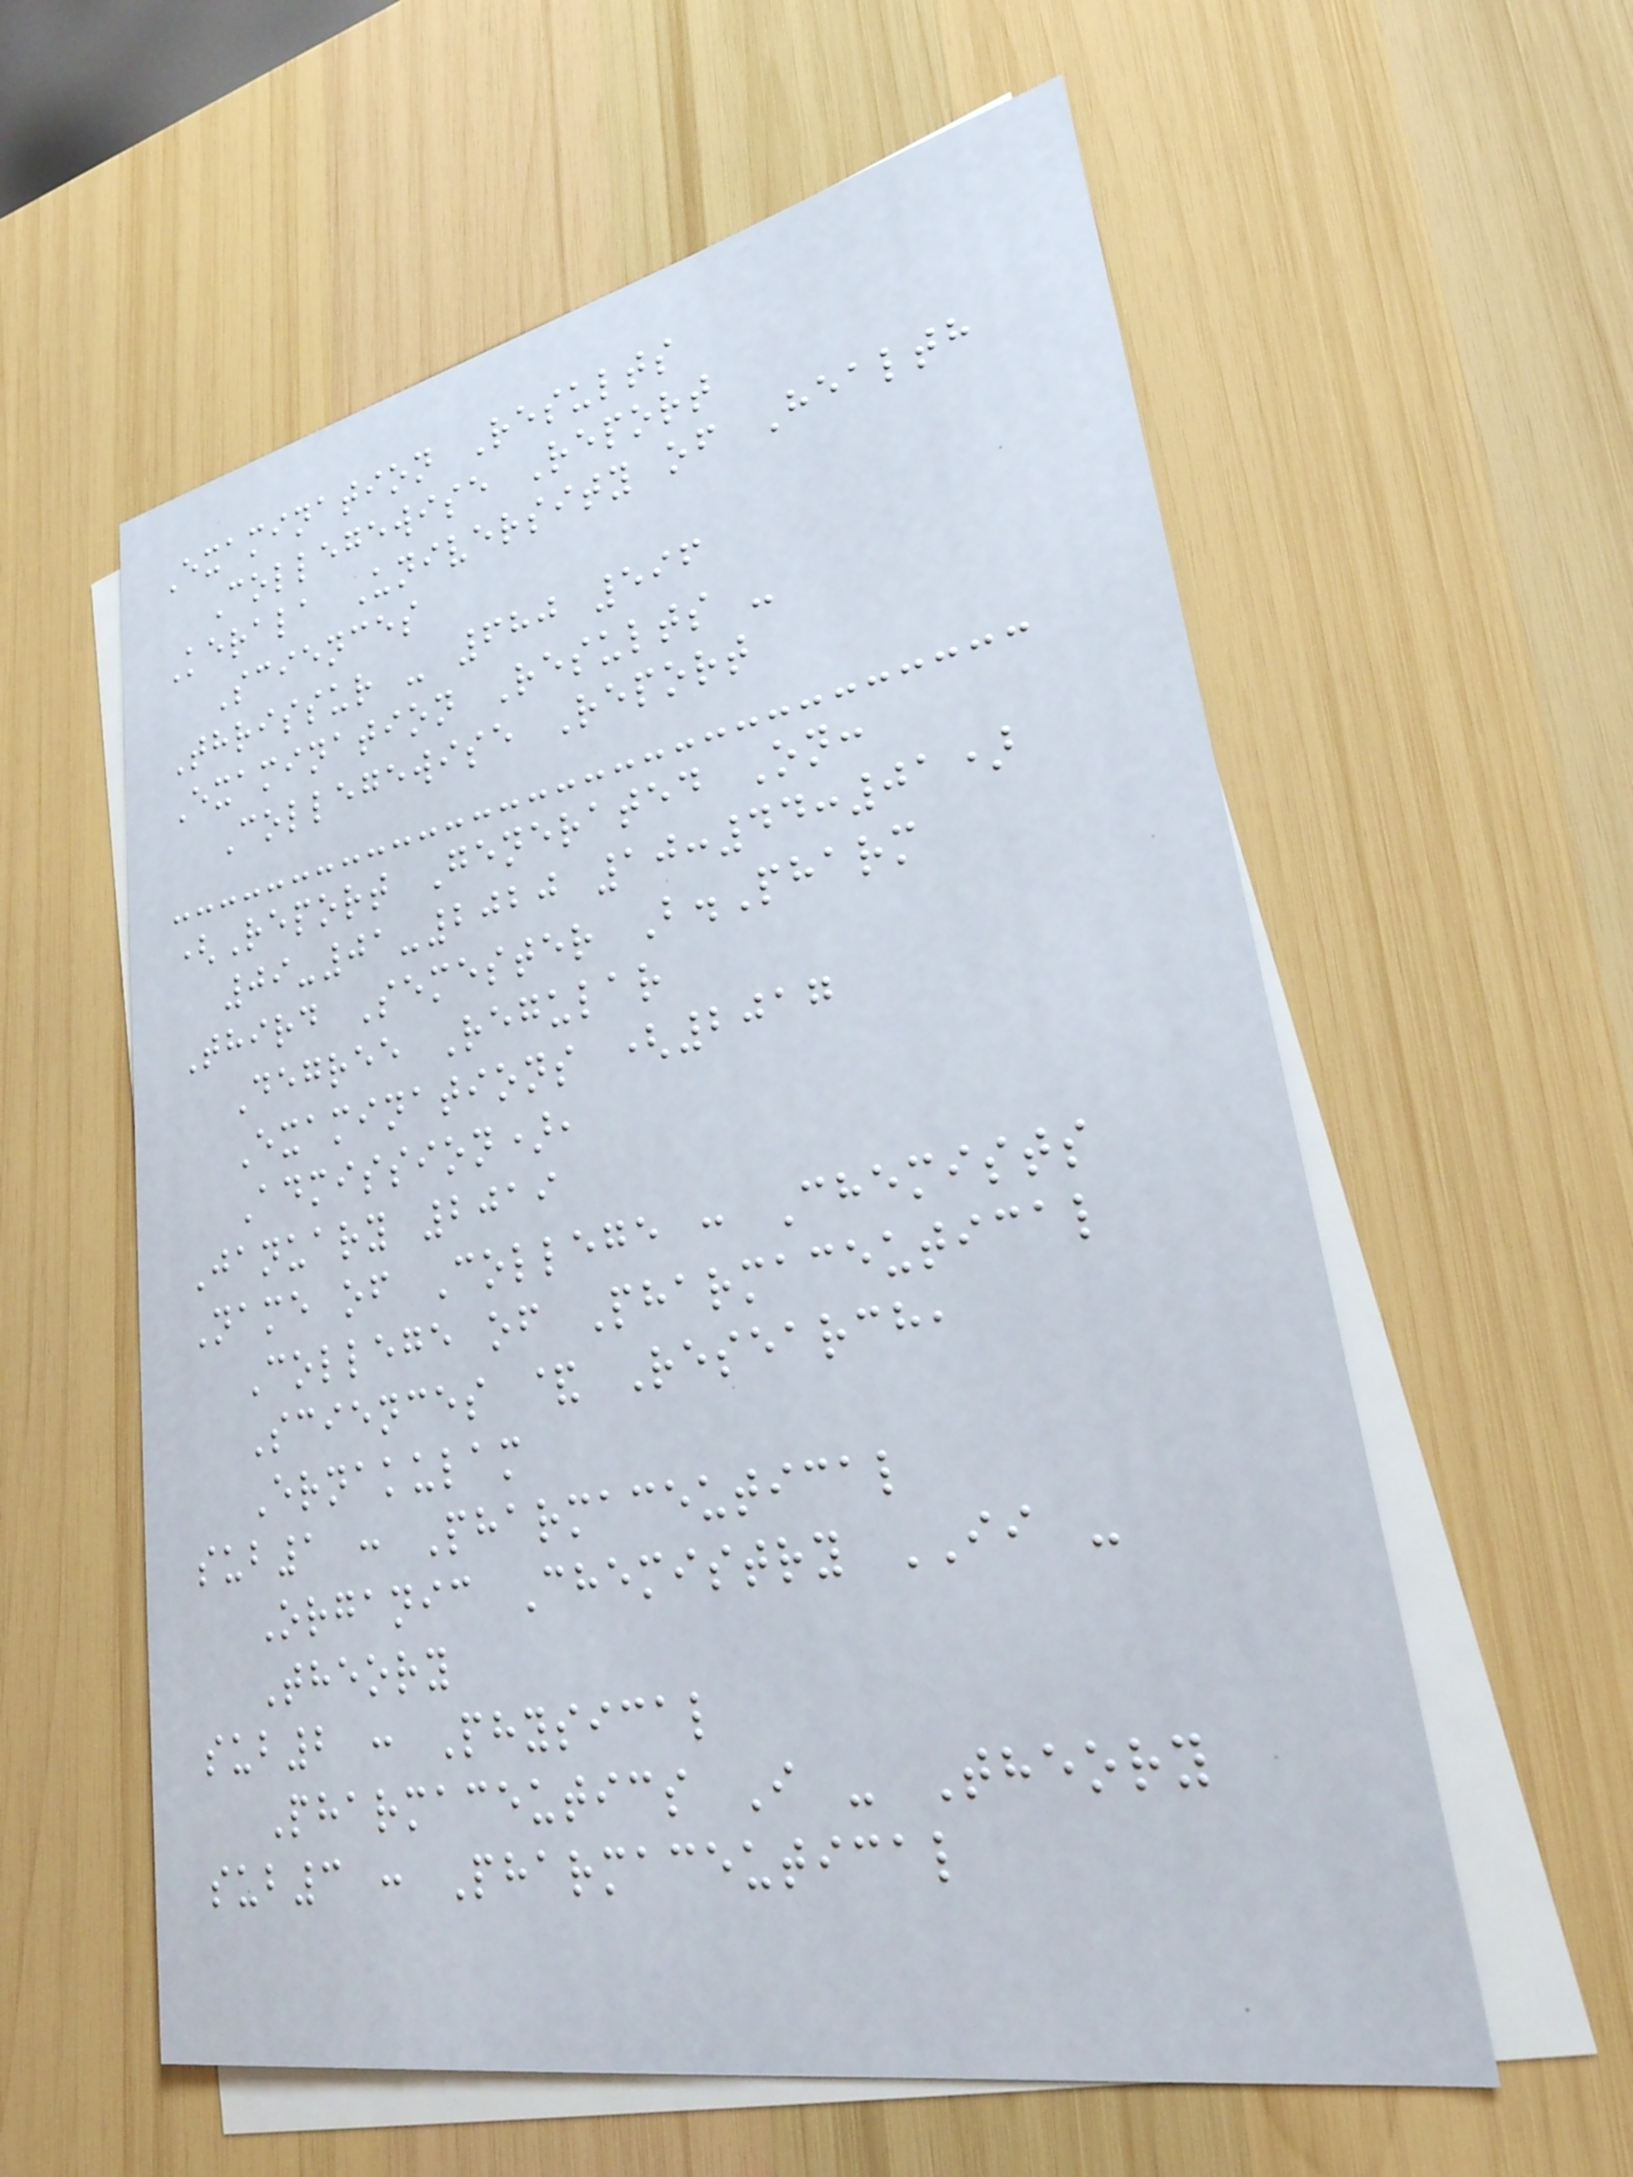Examination Results
Collegewise Report
Kerala University of Health
Sciences
Thrissur - 680 596
Examination Results -
Collegewise Report
(Report Generated On:
09-01-2020 10:44:01)
Third Semester B.Pharm
Degree Regular
Examinations (2017
Admission),
January 2019
Name of College : Chemists
College of Pharmaceutical
Sciences & Research,
Ernakulam
sub1 : Pharmaceutical
Organic Chemistry II -
Theory
sub2 : Physical
Pharmaceutics I - Theory
sub3 : Pharmaceutical
